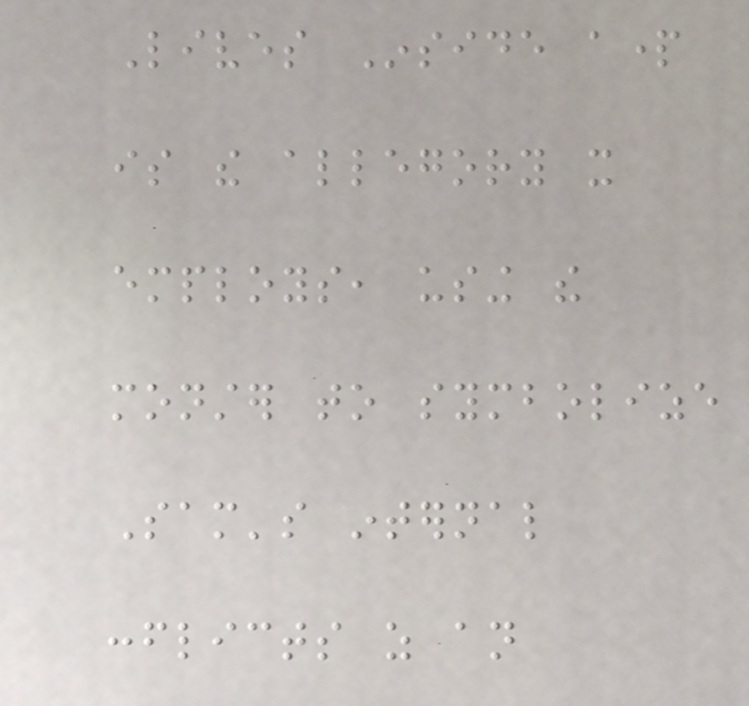Lives Inside apart
is the allegory it
employs, using the
monster to symbolize
Sam's internal
conflicts as an
